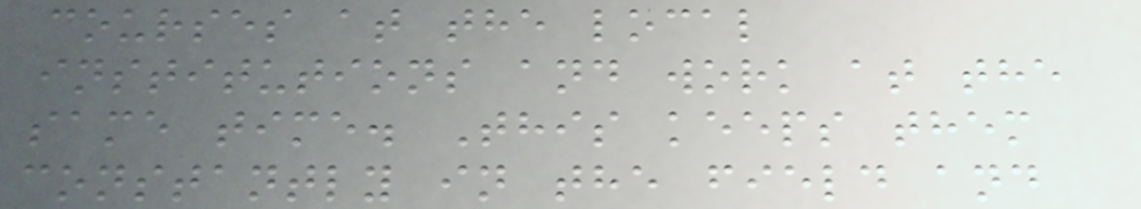courses at the local
institutions and work at the
same time. This keeps them
constantly in the field and
